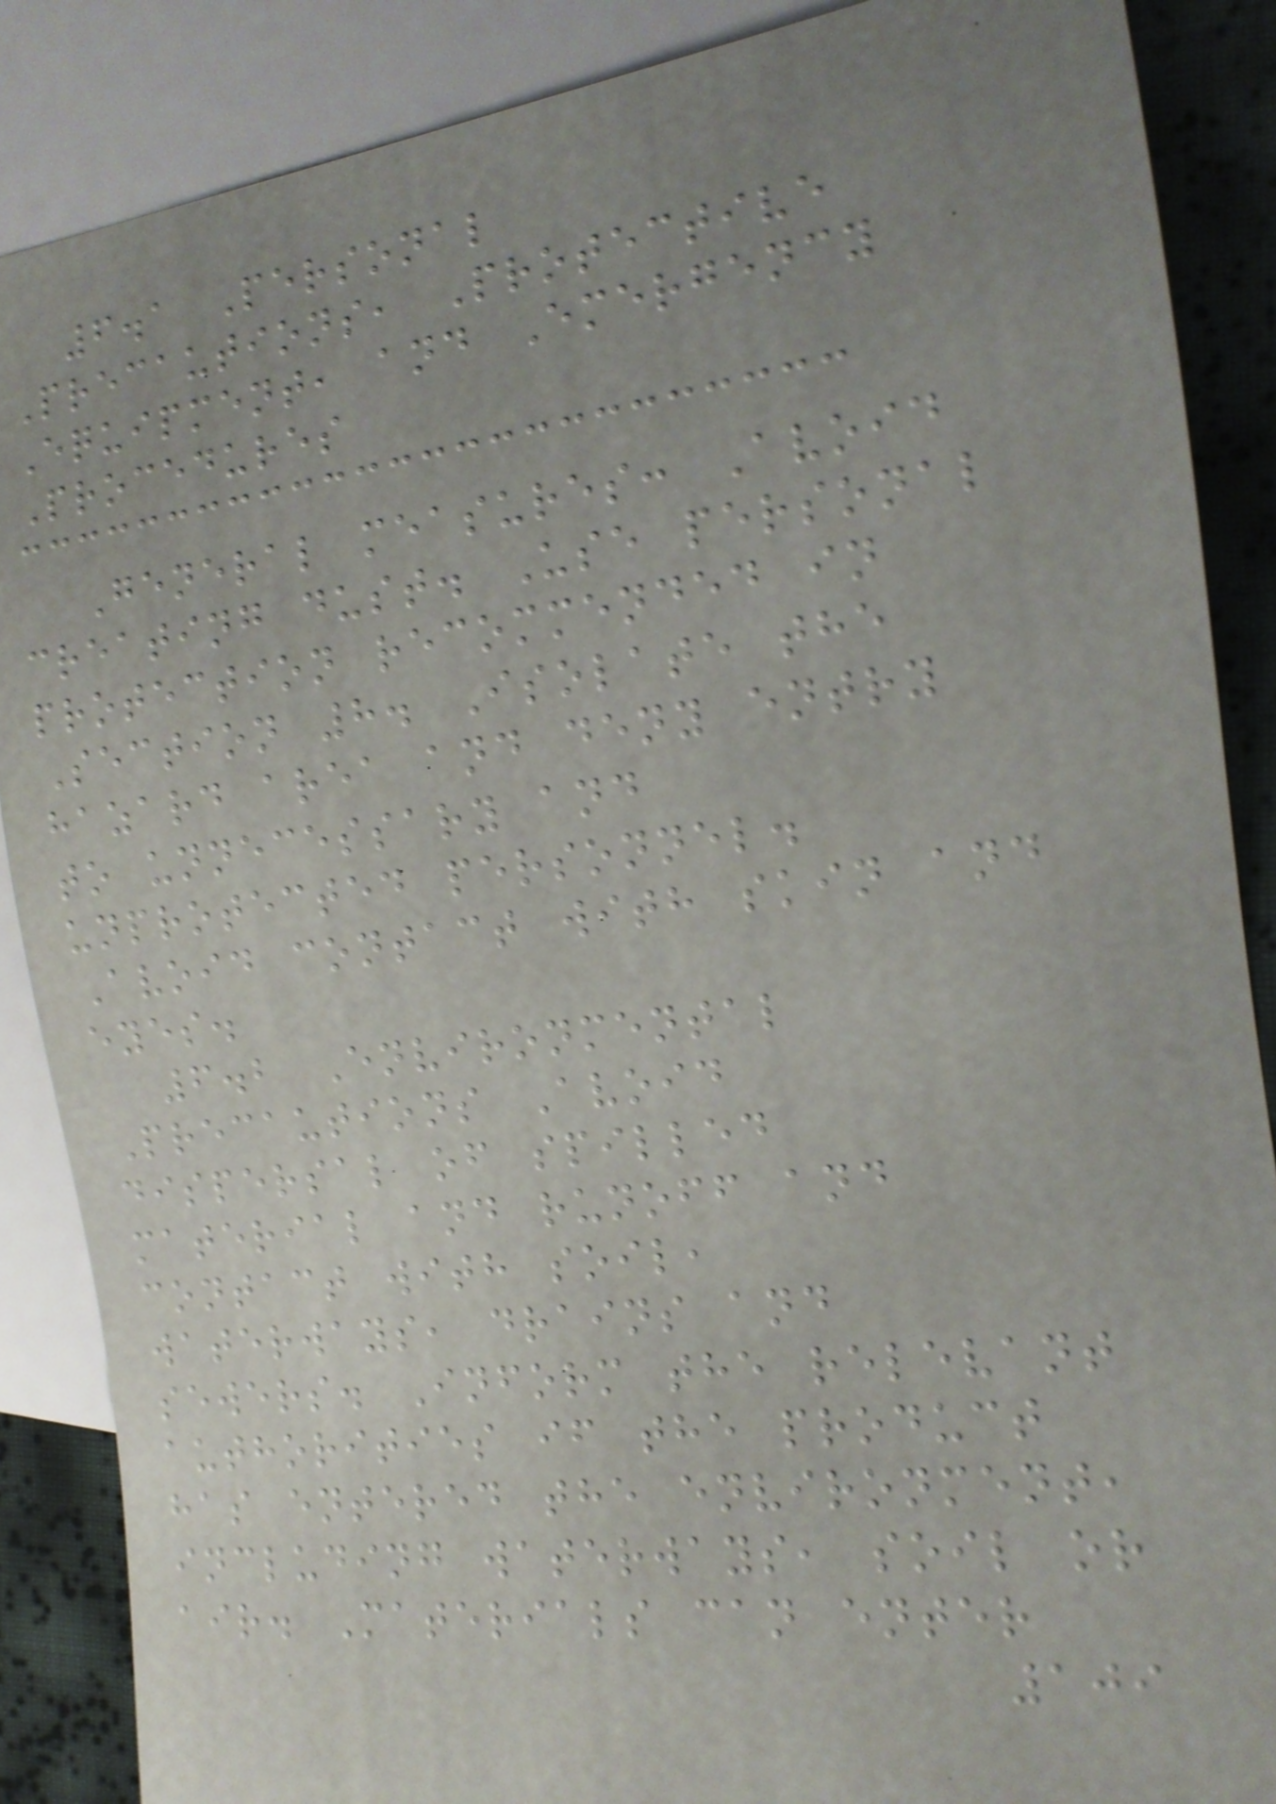6.1 Personal
Precautions, Protective
Equipment, and Emergency
Procedures
General measures: Avoid
creating dust. Use personal
protection recommended in
Section 8. Isolate the
hazard area and deny entry
to unnecessary and
unprotected personnel.
Avoid contact with skin and
eyes.
6.2 Environmental
Precautions Avoid
dispersal of spilled
material and runoff and
contact with soil,
waterways, drains and
sewers. Inform the relevant
authorities if the product
has entered the environment,
including waterways, soil or
air. Materials can enter
109
